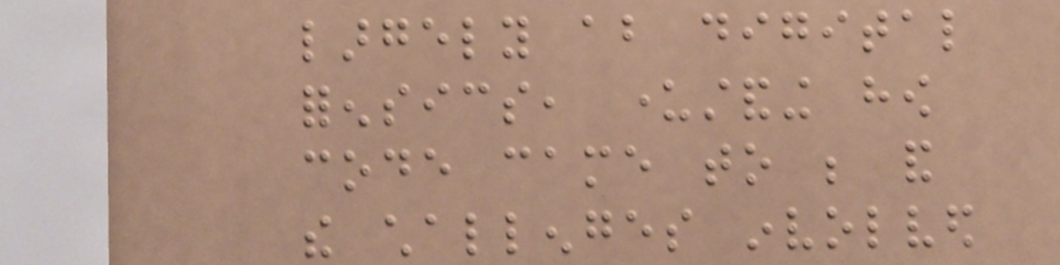largely about digital
forensics, understanding how
code came to be and
the challenges involved
